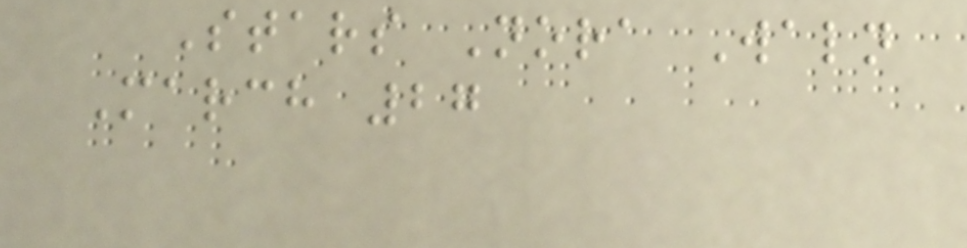Stars Nora Waln
March 27
